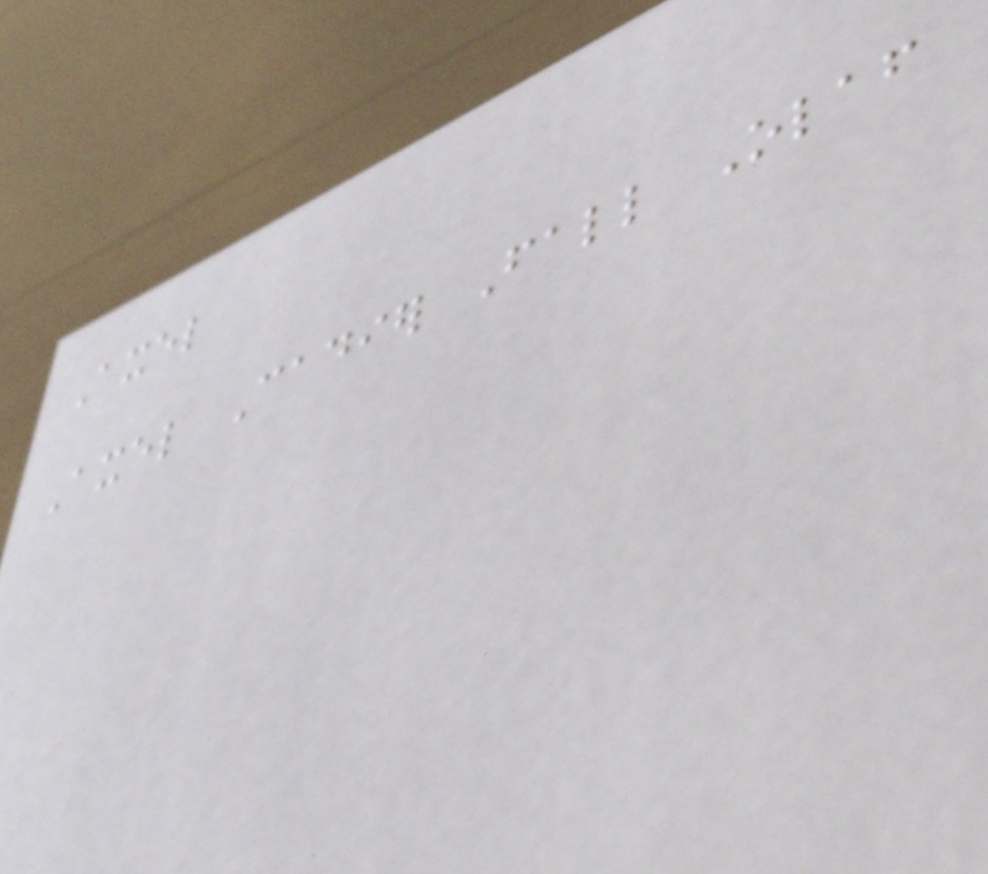Axel
Axel Cadier Fall Olaf
